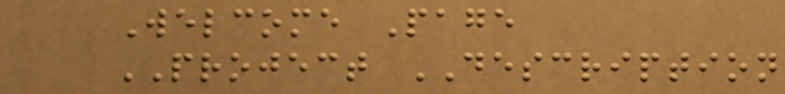Welcome Page
PROJECT DESCRIPTION
